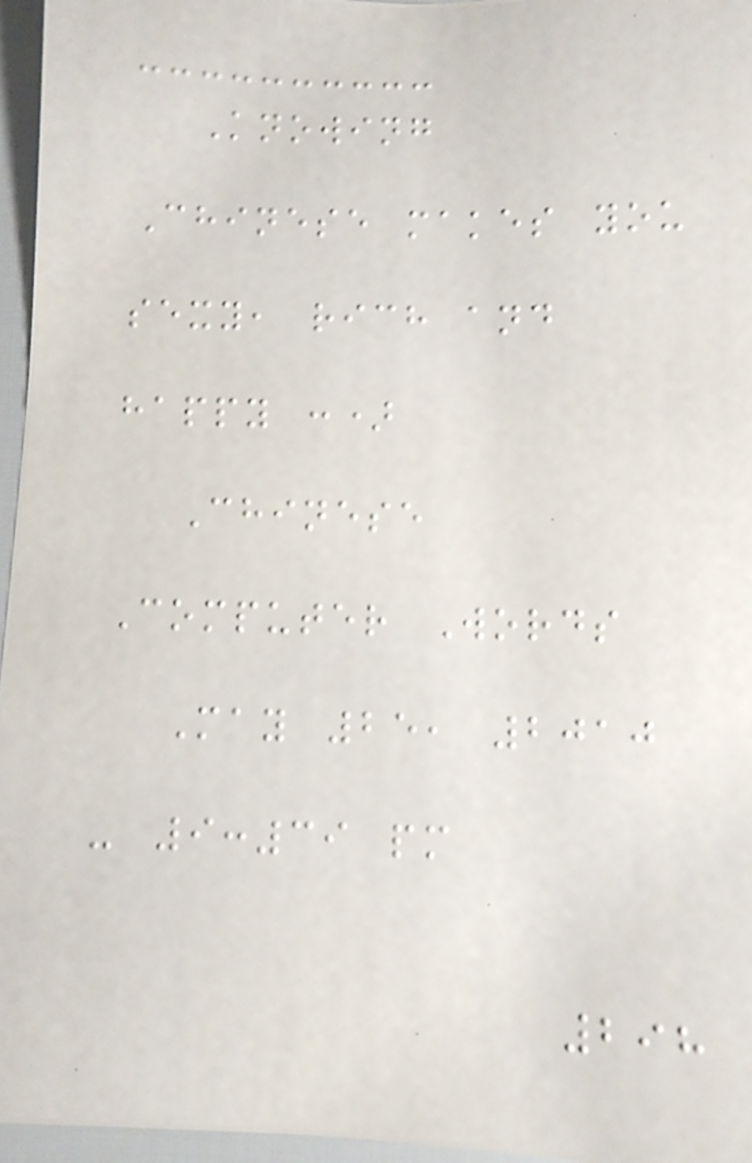Knowing
Chinese makes you
sexy, rich and
happy :)
Chinese
Computer Words
May 25, 2010
- 9:39 pm
298
